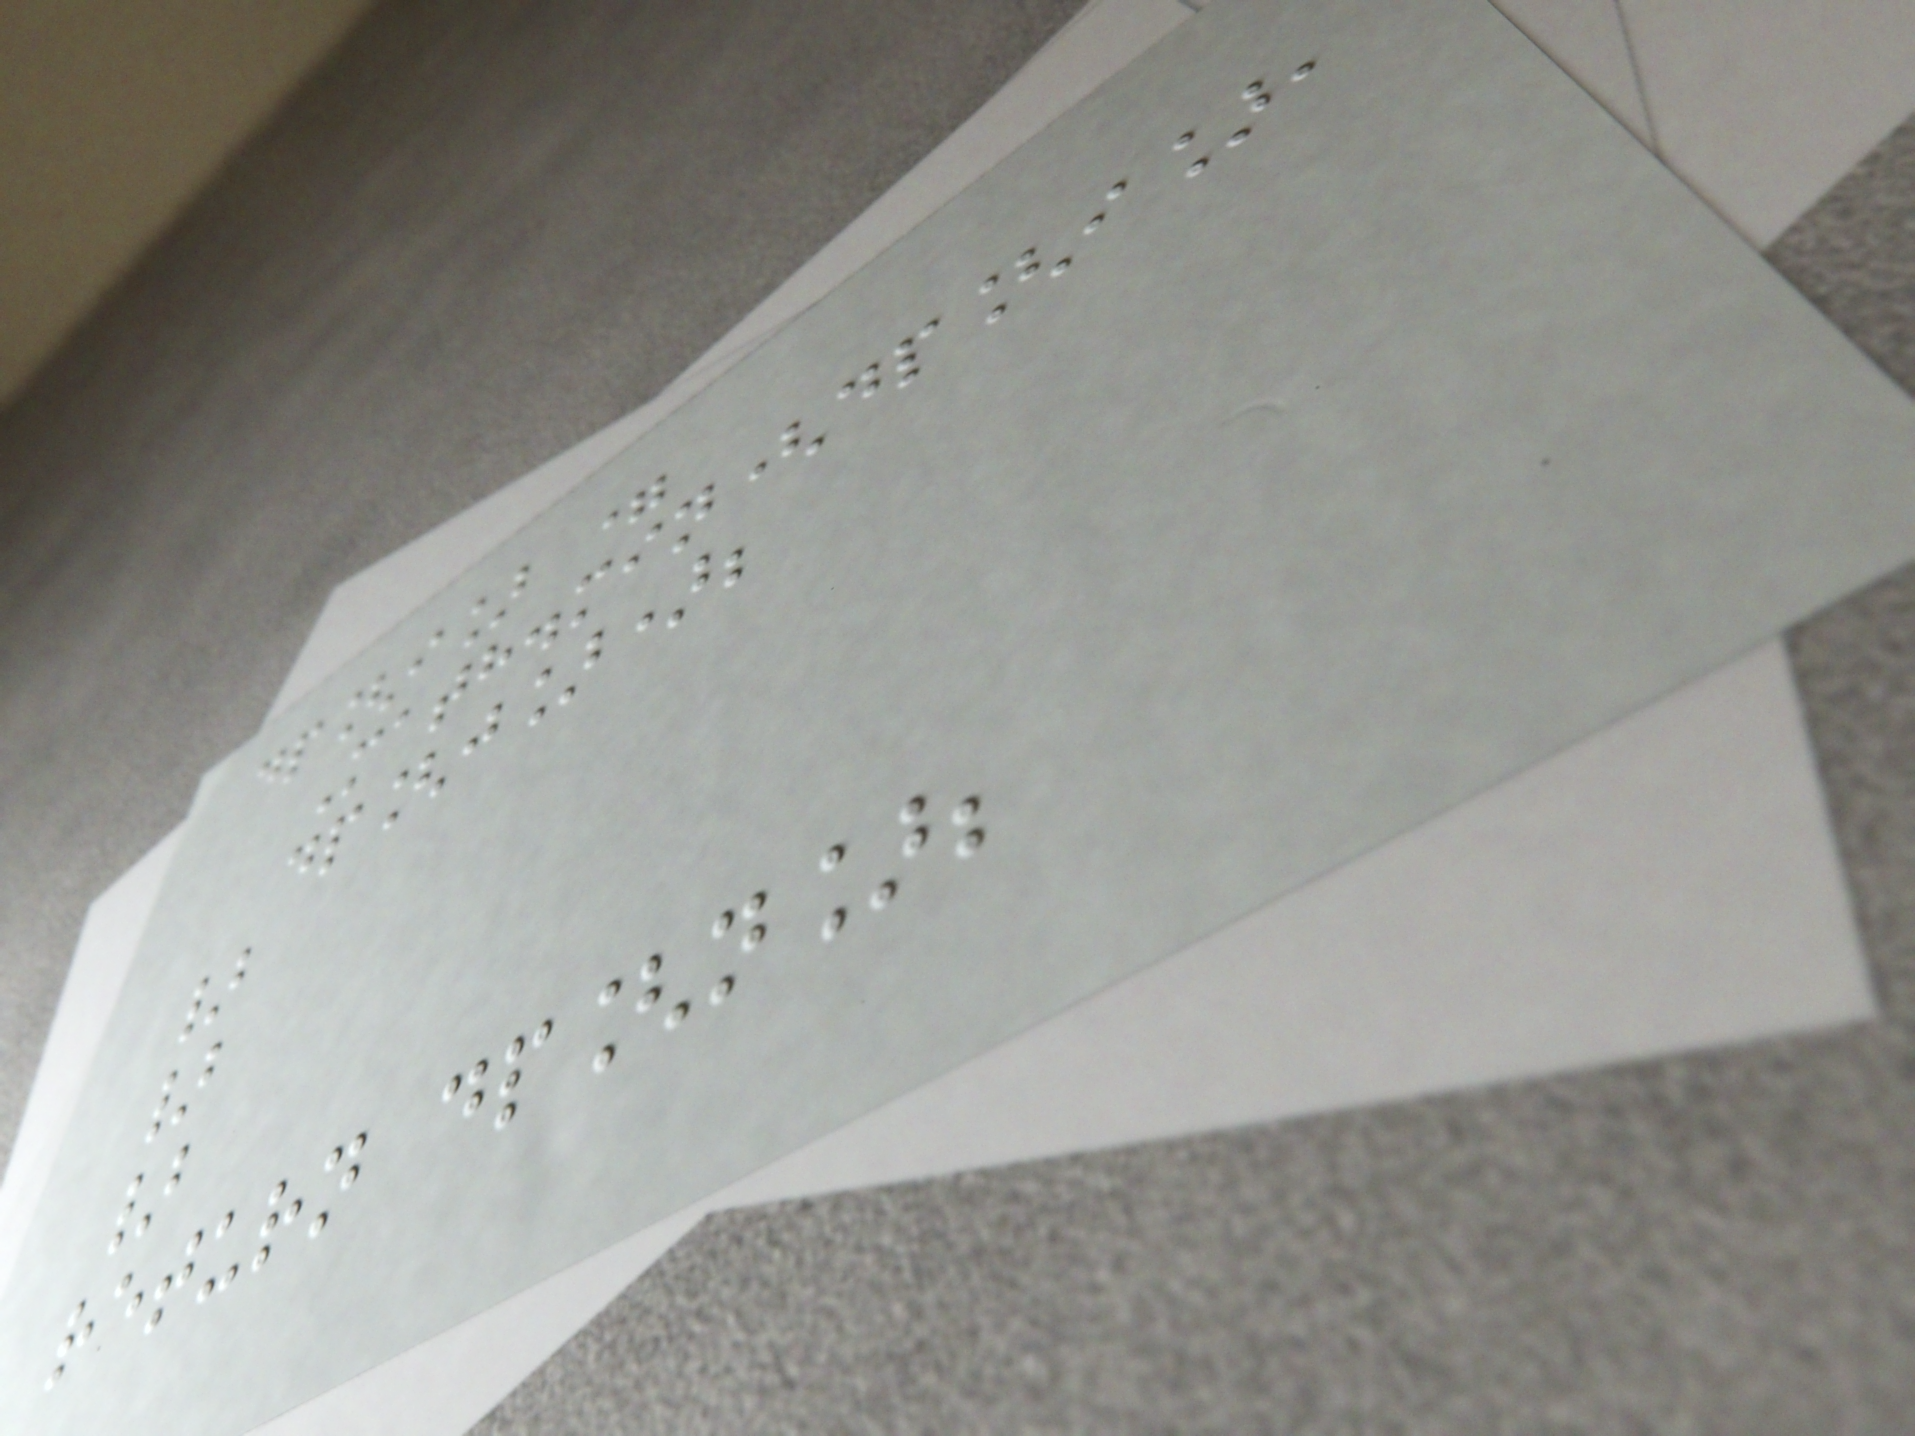dp[i] =
Math.min(dp[i],
dp[j]);
}
}
}
return dp[n];
